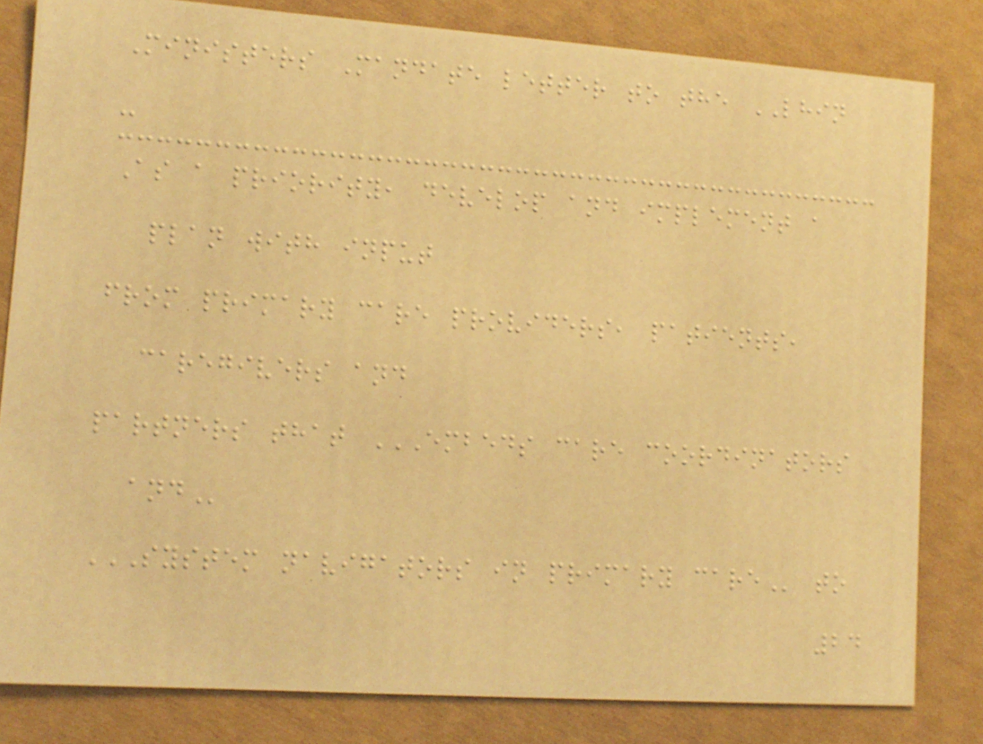Ministers Mandate letter to the LHIN
-
As a priority, develop and implement a
plan with input
from primary care providers, patients,
caregivers and
partners that EMBEDS CARE COORDINATORS
AND
SYSTEM NAVIGATORS IN PRIMARY CARE to
24
